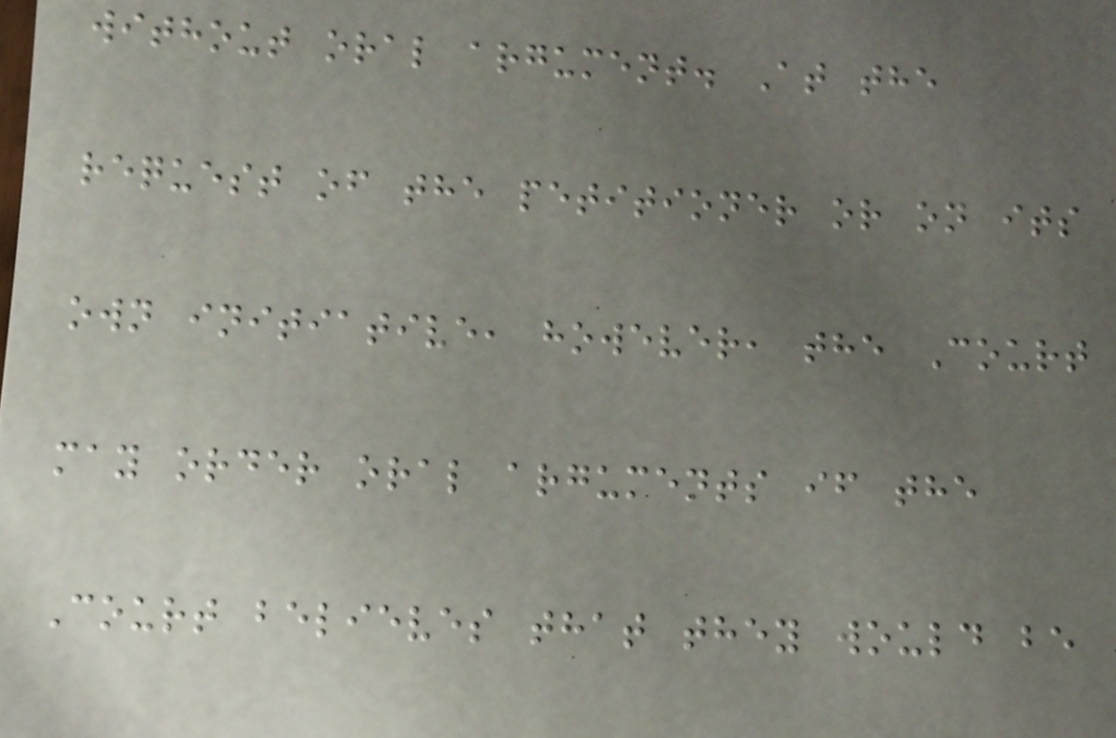without oral argument. At the
request of the petitioner or on its
own initiative, however, the Court
may order oral arguments if the
Court believes that they would be
